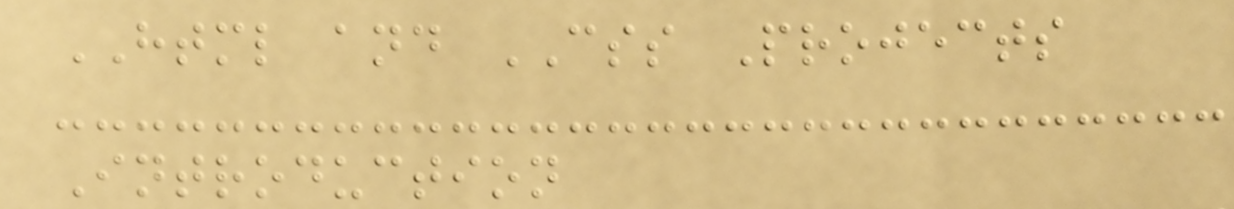HTML and CSS Projects
Introduction
